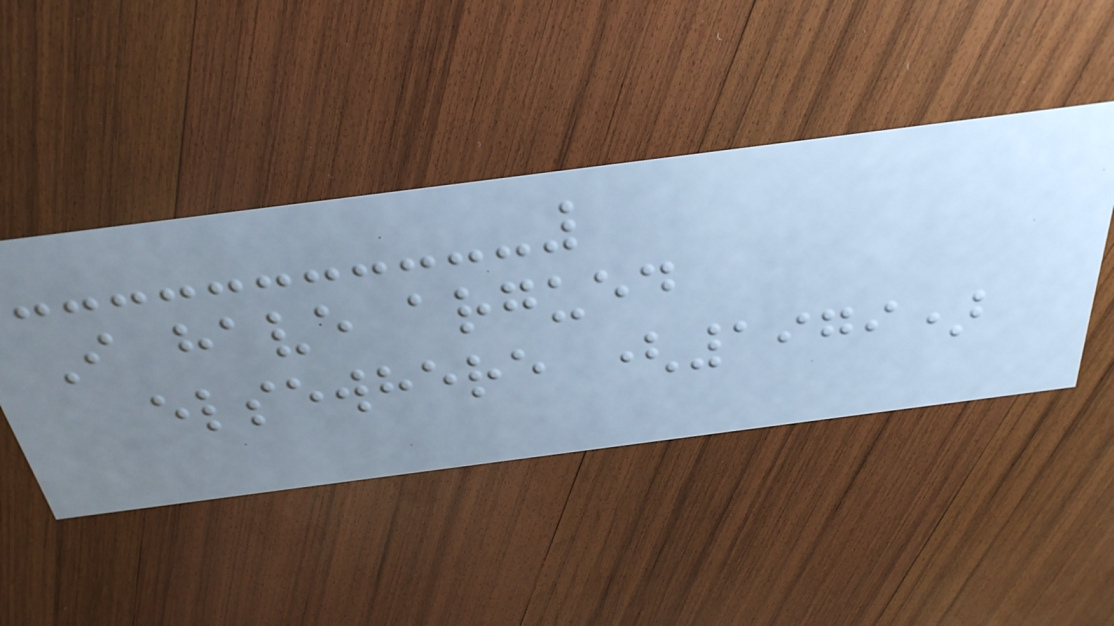I have argued
elsewhere (1979)
